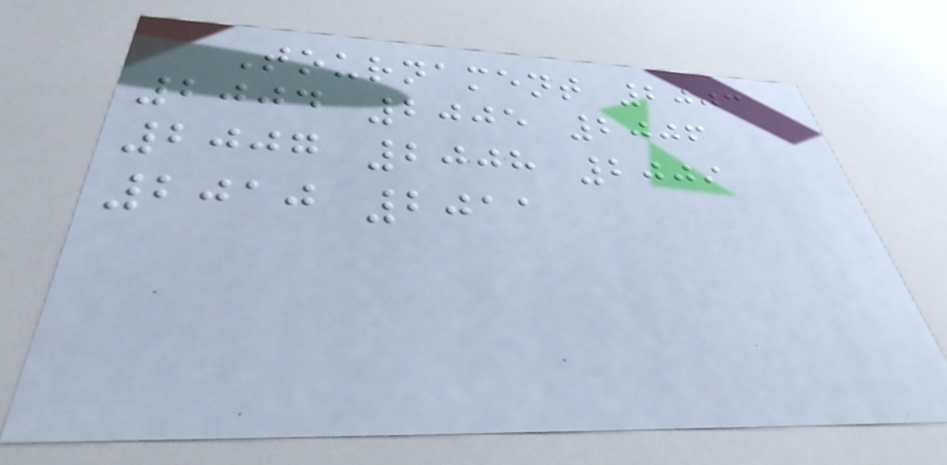Tournament 2003
2004 2005 2006
2007 2008 2009
2010 2011
